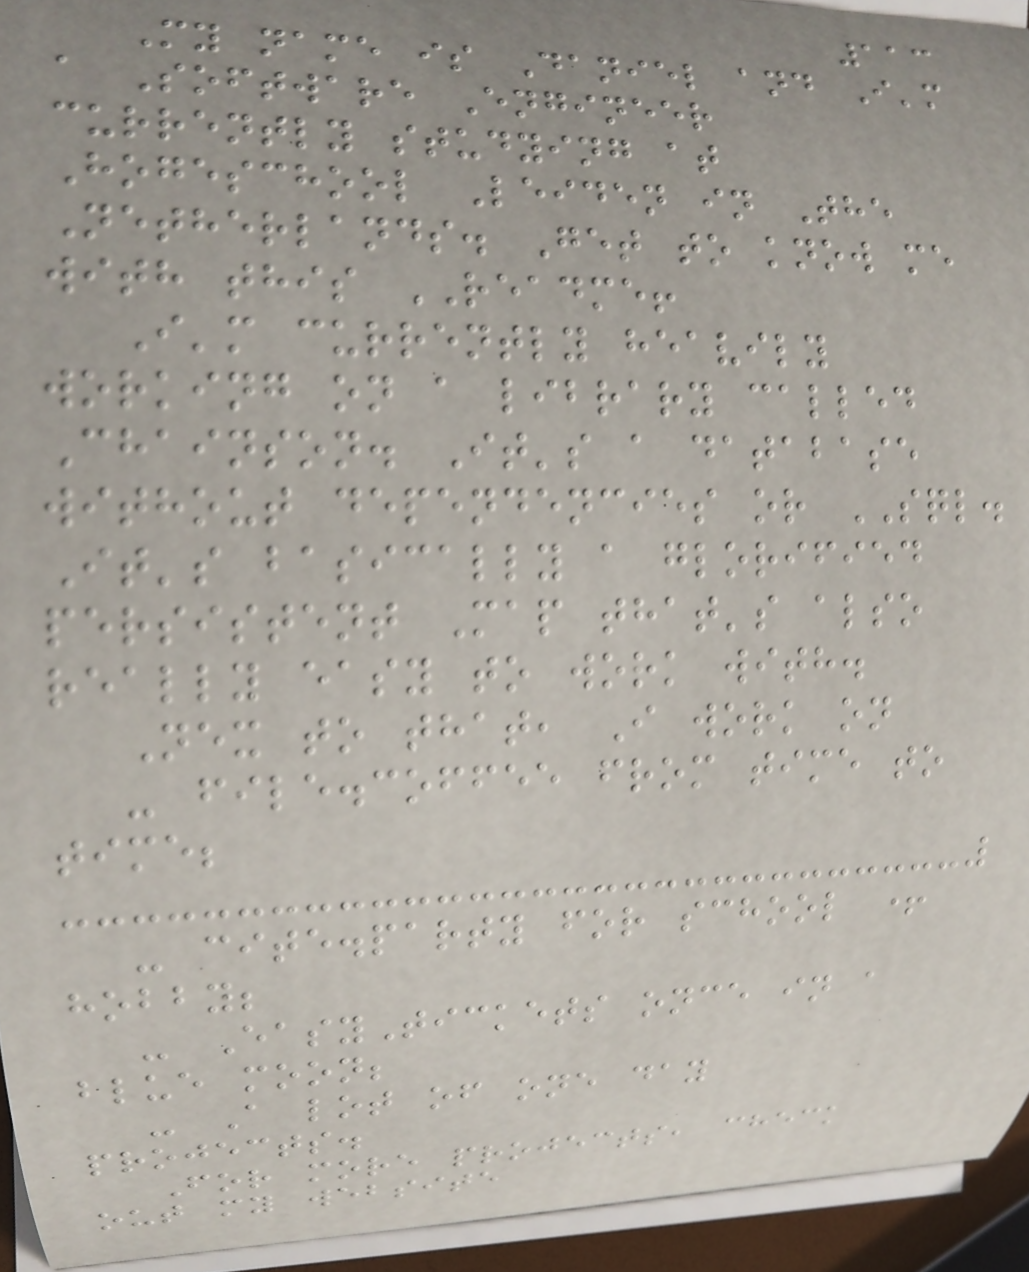113
My name is Daniel and I'm
a Software Engineer
currently studying at
Hogeschool Leiden in The
Netherlands. Get to know me
with this README!
I'm currently heavily
working on a library called
Chainson. It's a database
without dependencies or SQL.
It's basically a glorified
persistent Map that's also
really easy to work with.
Nex to that, I work on
- file.coffee from time to
time;
- cite.party for school +
hobby;
- EasyTickets once in a
blue moon;
- A lot of one day
projects.
For more projects, check
out my website
